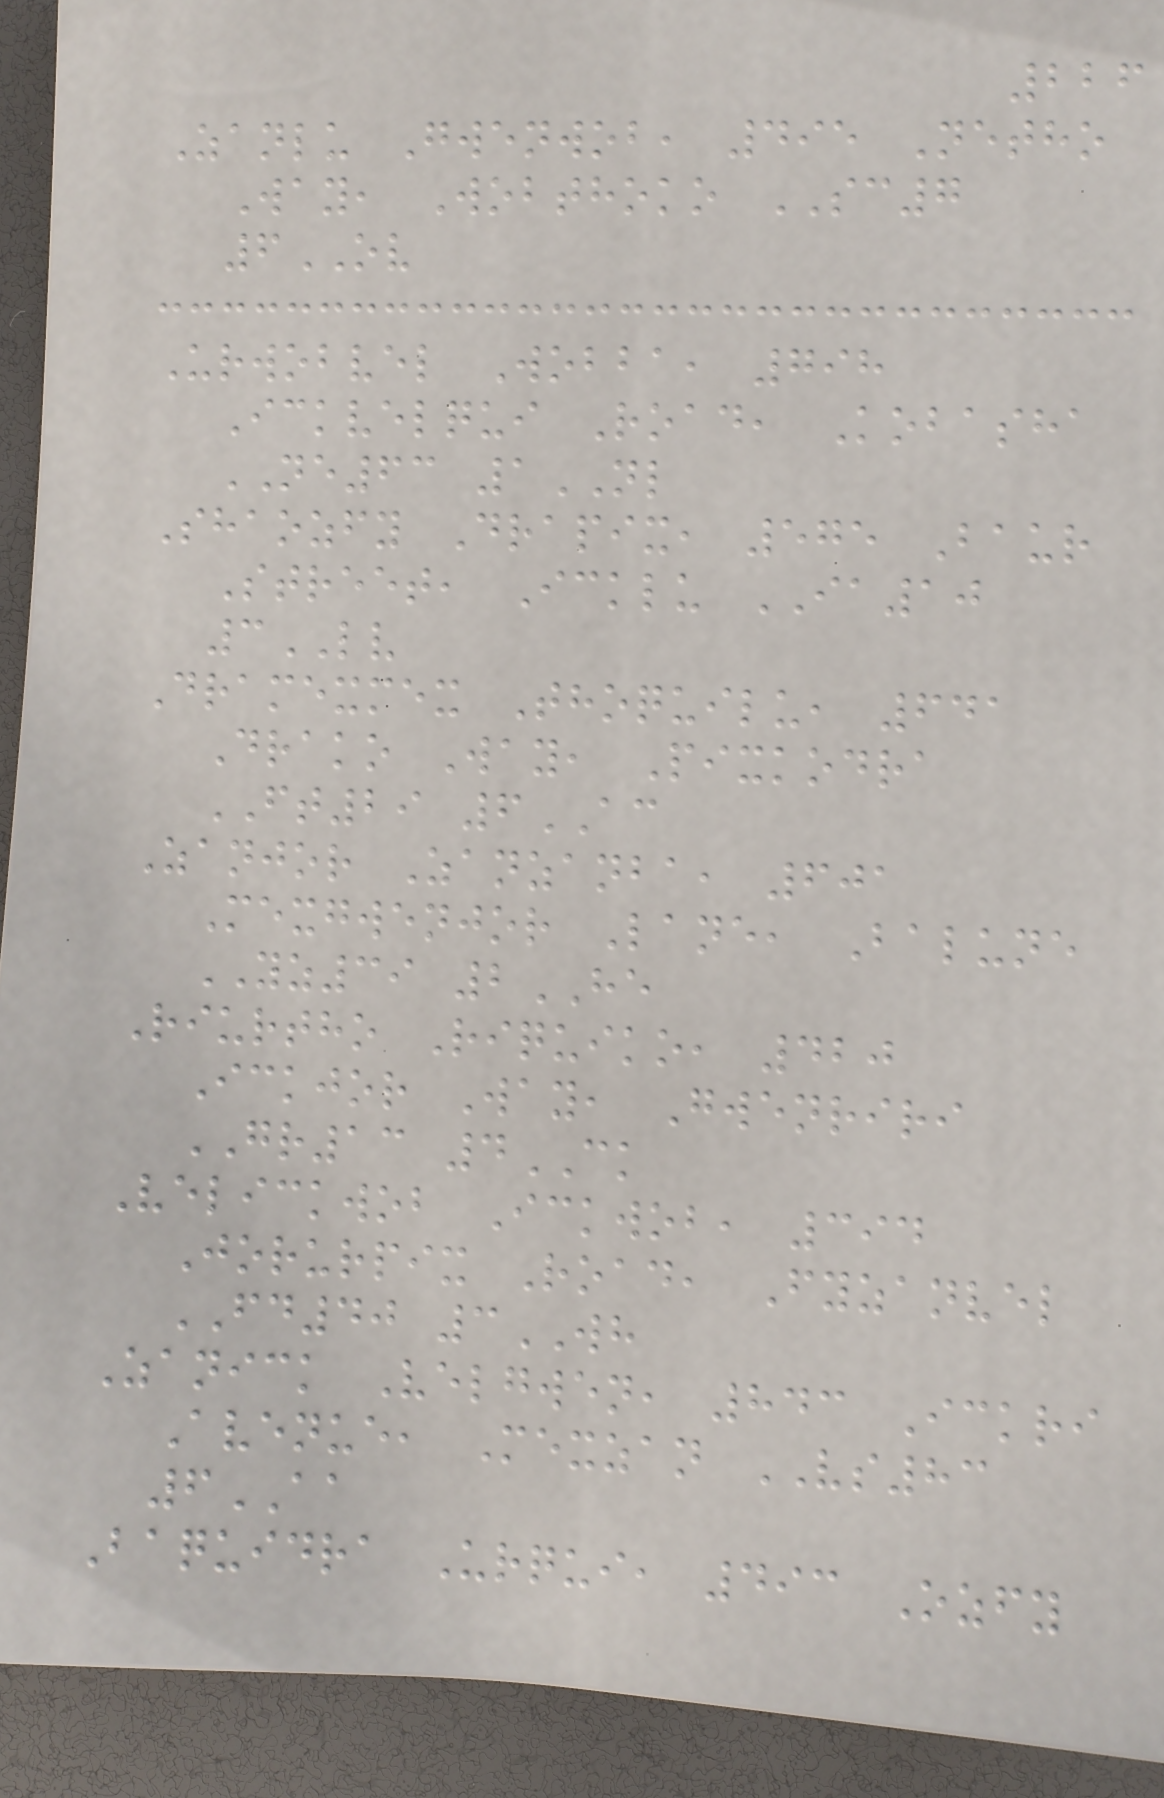226
Zanlu Gwenwob, 495 Netho
Way, Wobthoko SC7
6OV
Urwobvel Wobba, 798
Ickvelqui Road, Kobasha
NE63 1NL
Shaozfy Drapix, 575 Baur
Street, Icklu IA10
3LV
Dramexmex Thoquilu, 641
Drako Way, Pixkodra
FT29 6AC
Zanjor Zanzanba, 601
Mexgwenjor Lane, Balune
YZ39 2HE
Riurtho Riquiko, 420
Ickjor Way, Gwenriri
GR13 4CK
Velickwob Ickwob, 394
Jorurpix Road, Fyzanvel
FD40 3WH
Zanick Velgwen, 843 Ickri
Avenue, Mexzan VS83
6AA
Baquidra Urqui, 493 Ozfy
